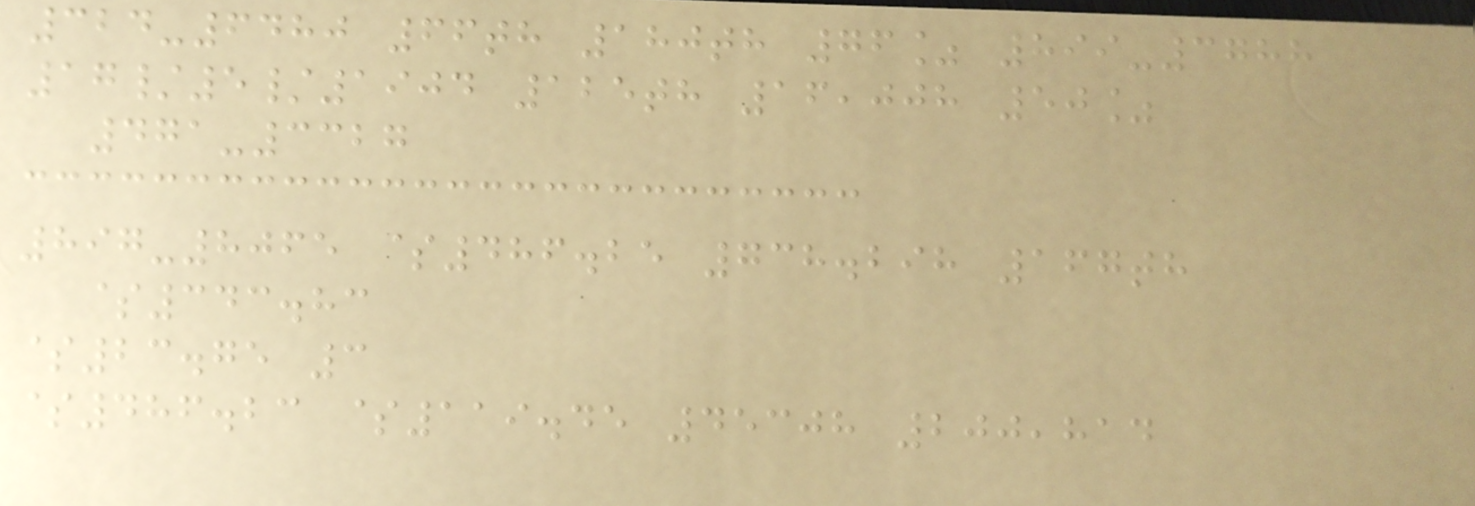324-6480 66th 180th 76% 899-3788
17/5/1904 125th 16,008 50%
471-3327
897-8065 $486.25 738.298 167th
$343.83
$23.75 3
$486.23 $119.45 45308 200,814
